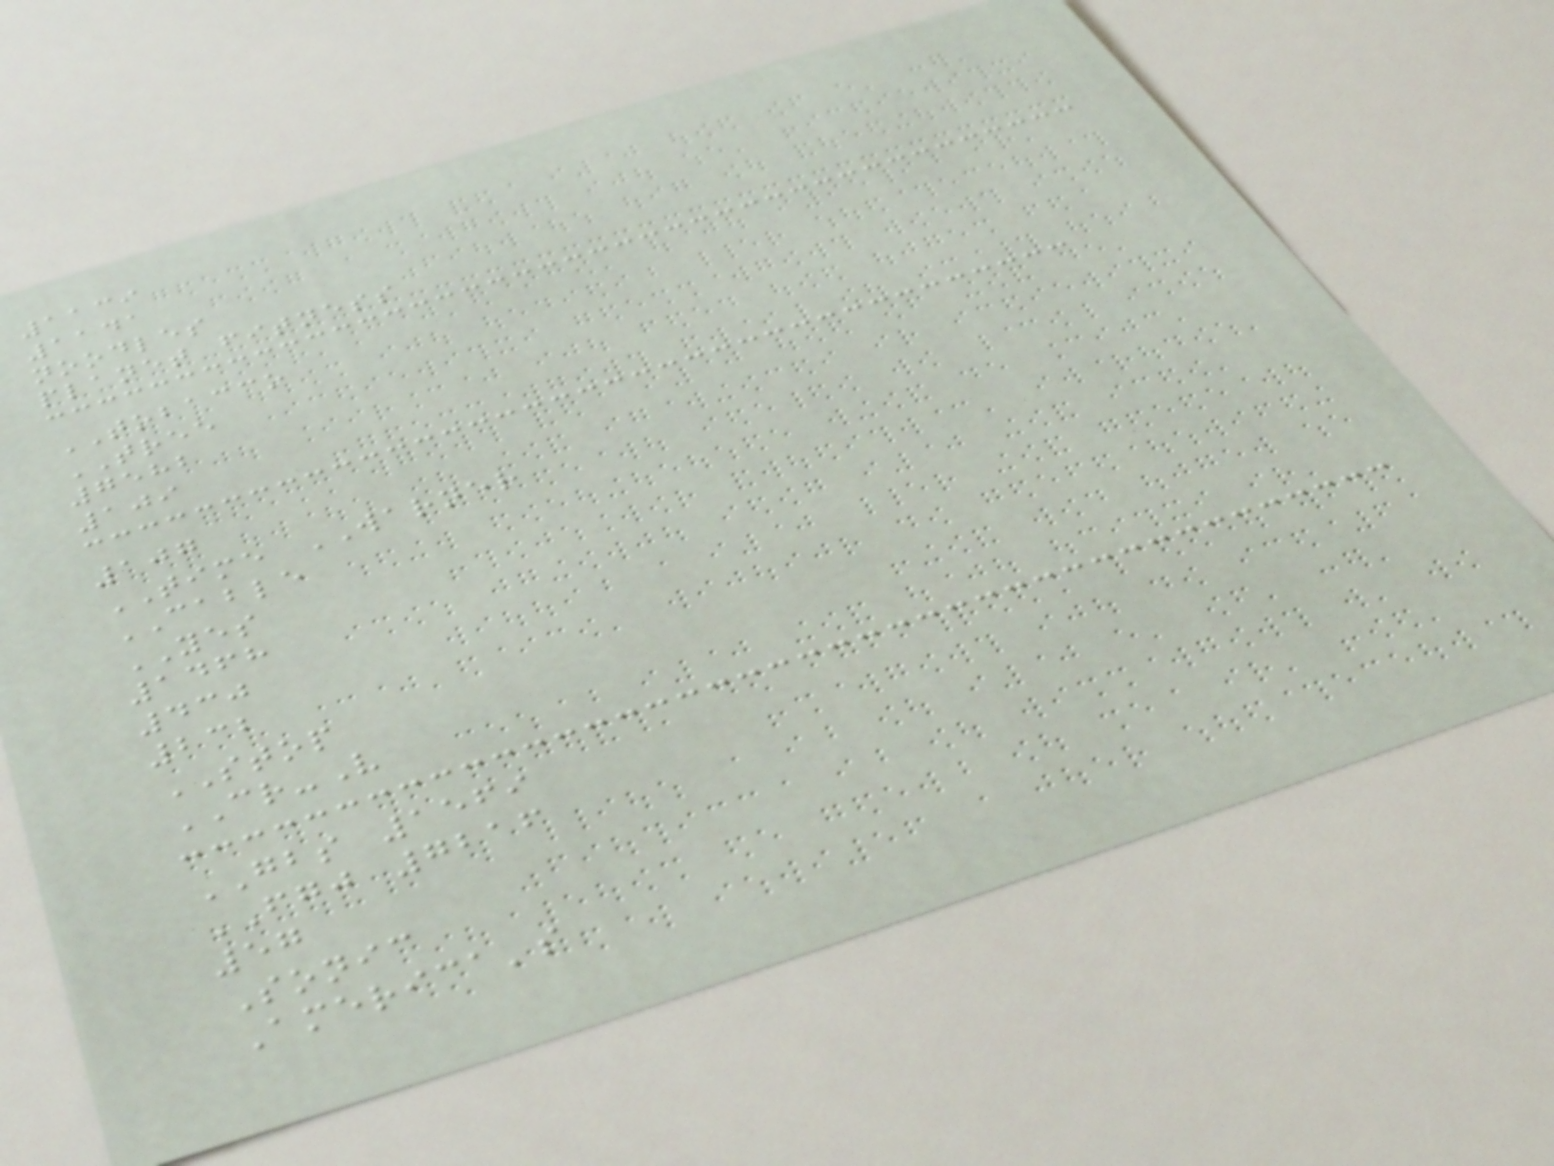1139
1141
noodles
planet fitness
TOBACCO
TREE
7582
109
107
TIME WARNER
CABLE
YES
1468
430
232
STOP
CR-V
GBS 1569
FGJ 7216
57
Sonic
America's
